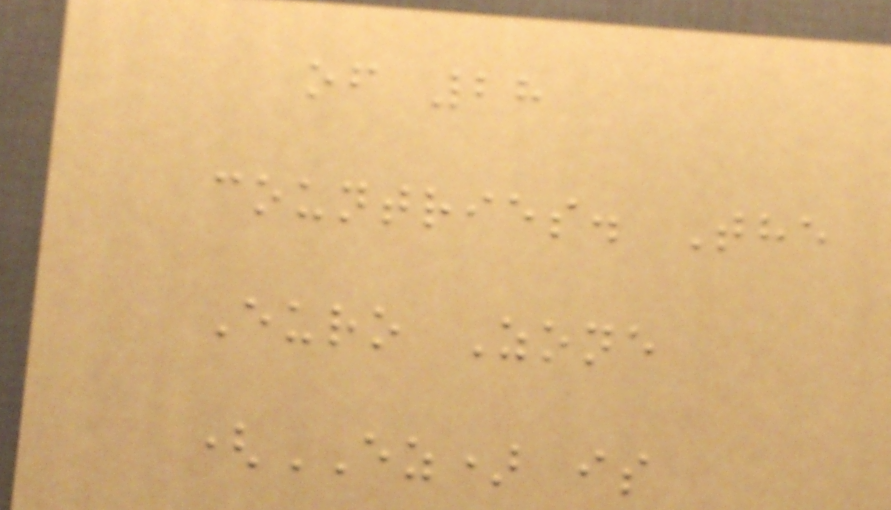of 28
countries. The
Euro Zone
(EZ) is
